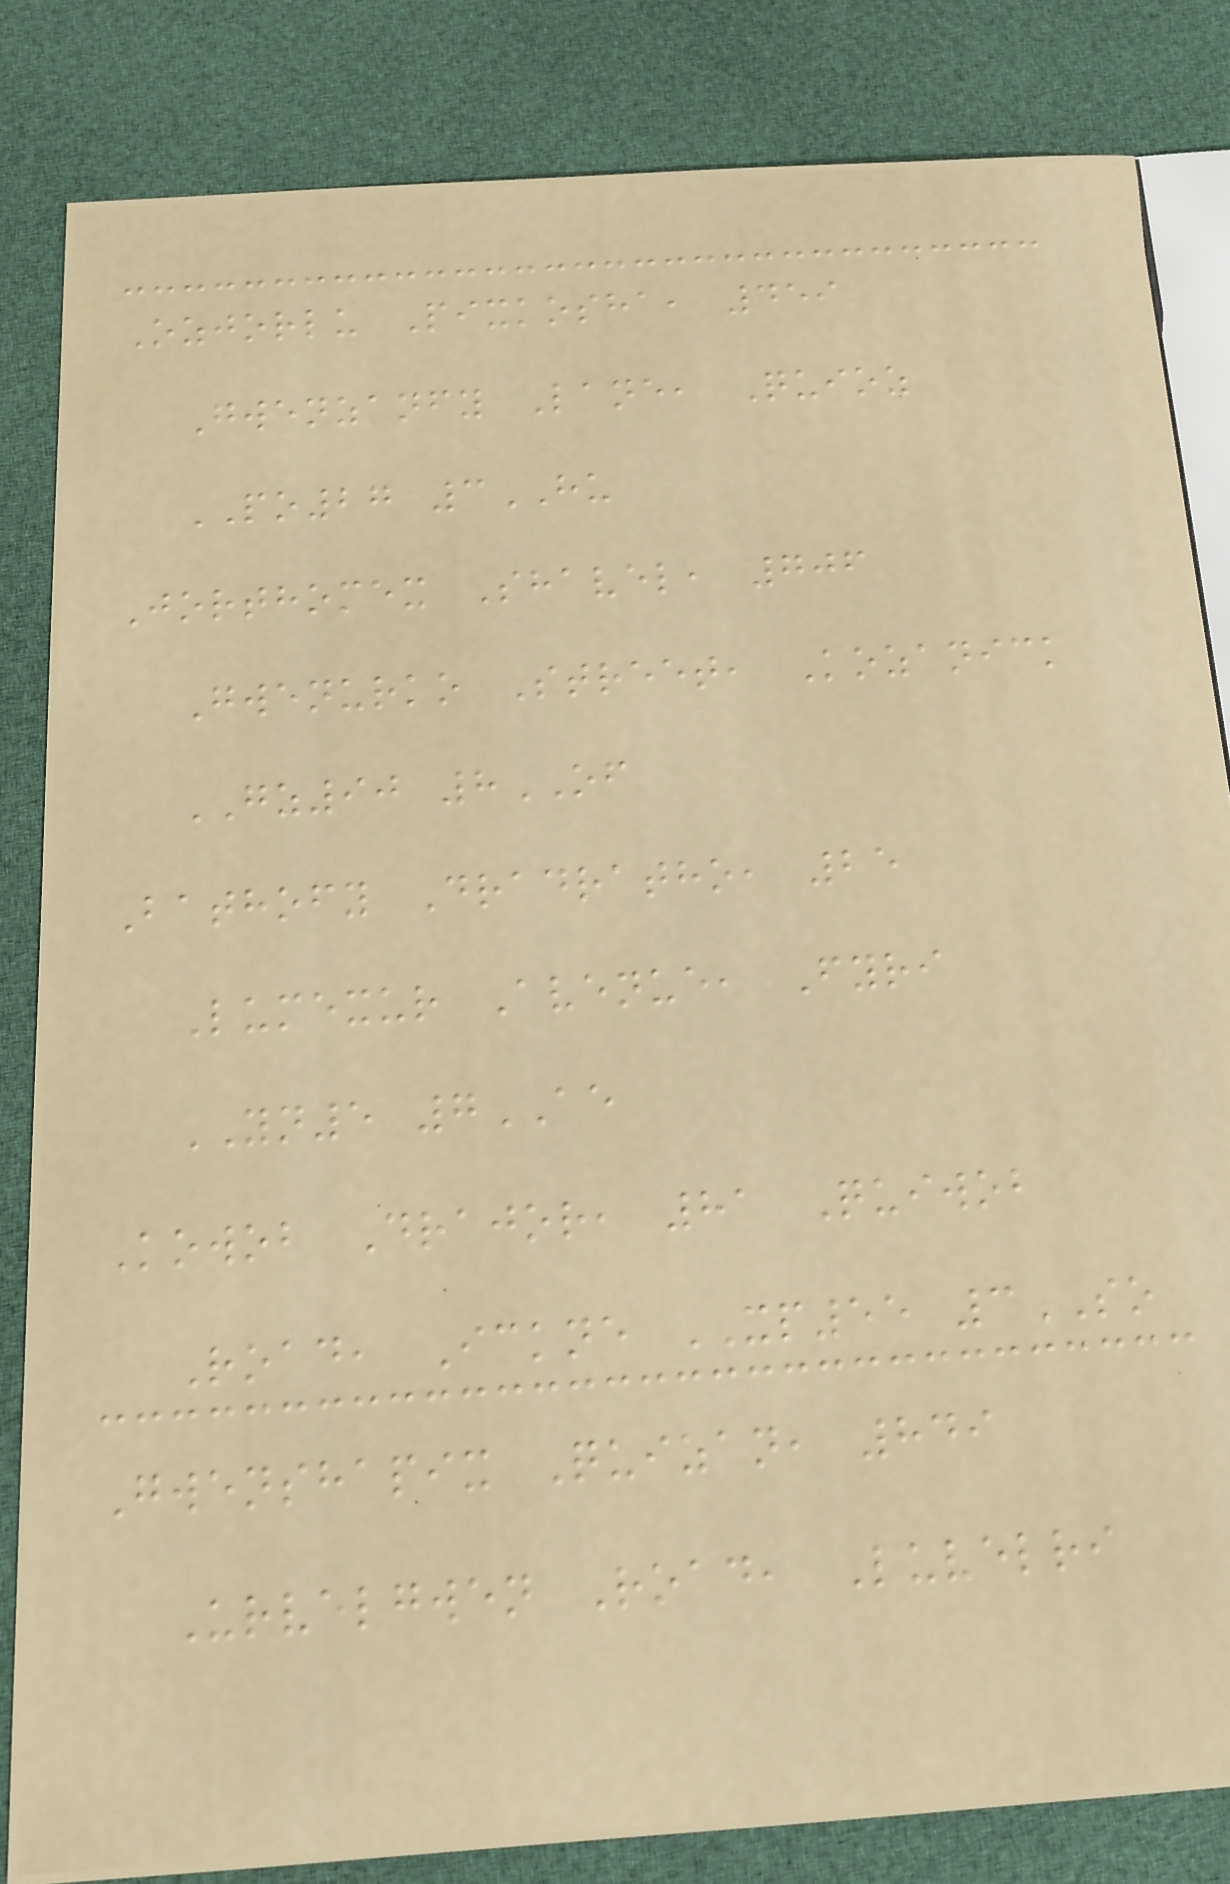Ozjorlu Pixkosha, 459
Gwenzanfy Lane, Quioz
PO27 3HU
Jorthomex Shavel, 706
Gwenurko Street, Kozanick
GZ90 8OF
Bathofy Dradratho, 25
Lumexur Avenue, Fyri
YN5 7AE
Kowob Drajor, 81 Quiwob
Road, Ickne XP55 3SO
Gwenshapix Quizan, 849
Urvelgwen Road, Luvelri
